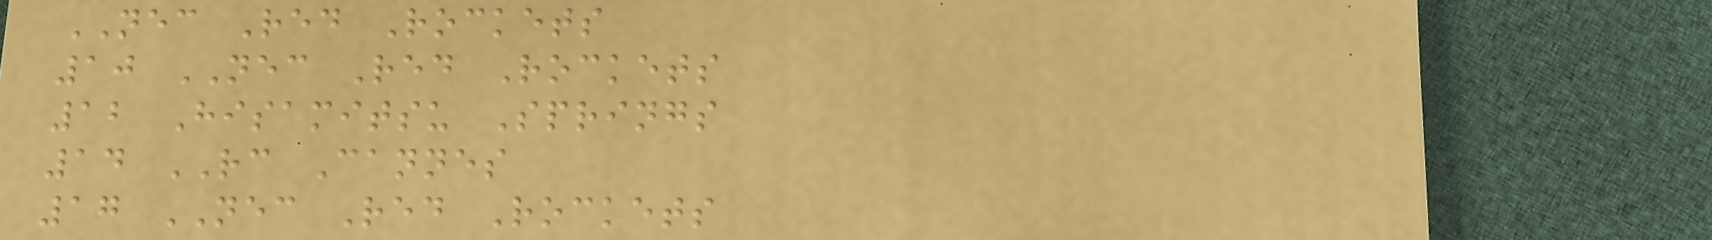NEC Red Rockets
10 NEC Red Rockets
12 Hisamitsu Springs
14 RC Cannes
17 NEC Red Rockets
